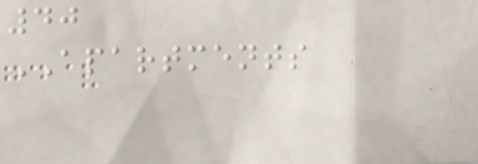40
APARTMENTS
